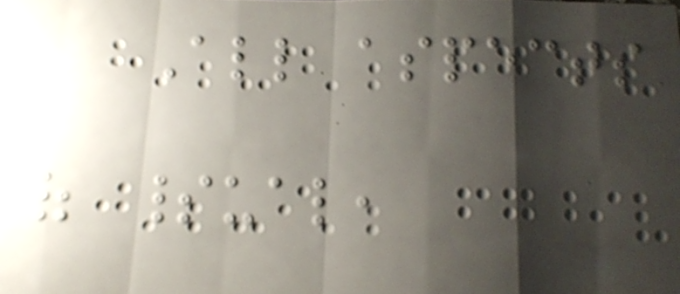All aspects
of spiritual,
